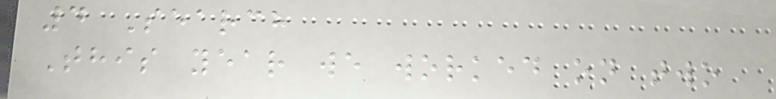4 Search
This year we worked on two
